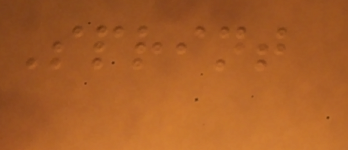Sprint
